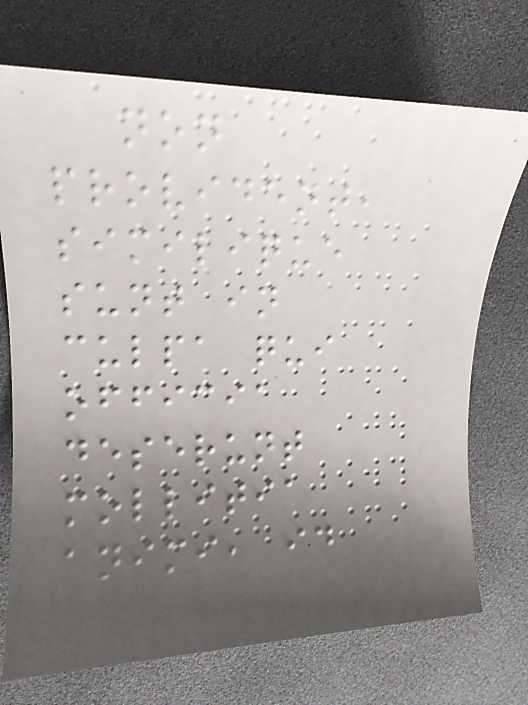non
provident,
similique
sunt in
culpa qui
officia
deserunt
mollitia
animi, id
